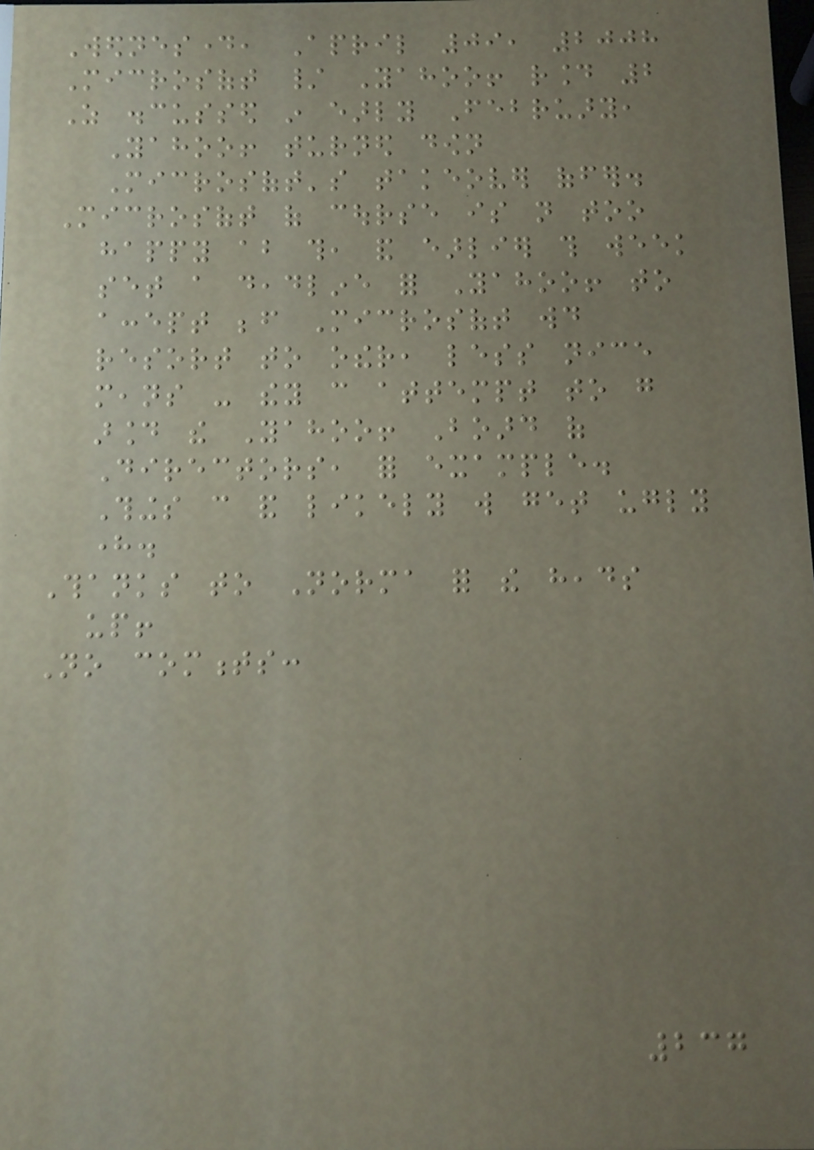Wednesday, April 09, 2008
Microsoft / Yahoo! round 2
As discussed in early February,
Yahoo! turned down
Microsoft's takeover offer.
Microsoft of course is not too
happy about this, and earlier this week
set a deadline for Yahoo! to
accept before Microsoft would
resort to other, less nice
means - they can attempt to go
around the Yahoo! Board of
Directors, for example.
Things can and likely will get ugly
here.
Thanks to Norma for the heads
up!
No comments:
237
